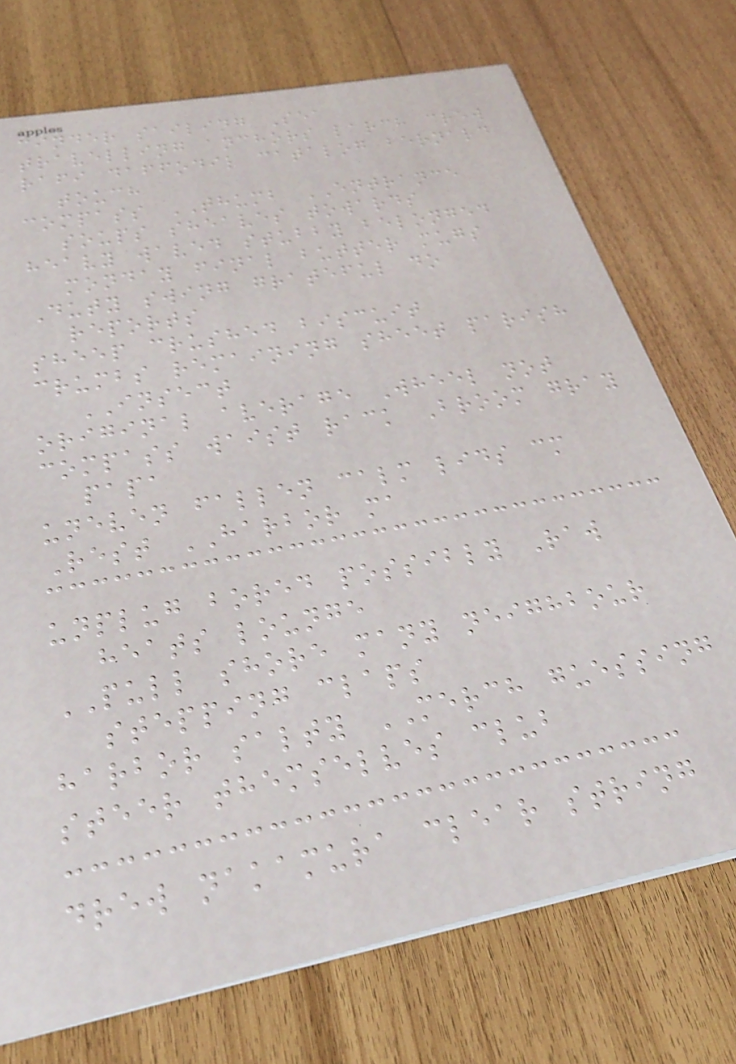cinder sailing Sea
travelling anchors larch crew
rafi daffodil catalog bernard
touch
compass THUMB ENTRANCE
soups sheaves towards
heavy waved stubby belonged
monday final butter mugs
Duty swing grateful do
reports
sheep crushed biscuit
crumbs remaining sheet parish
INSECT
original average Wheel not
compass waist rack Broom gray
papa
uneven fallen calm lids cm
Rest HARBOR ma
unplug bored possibly Raw
heats lounge
PULL shore many neighbour
stepping claps
harbor salty MERCH guessing
steer themselves club
drew nakamura clear string
